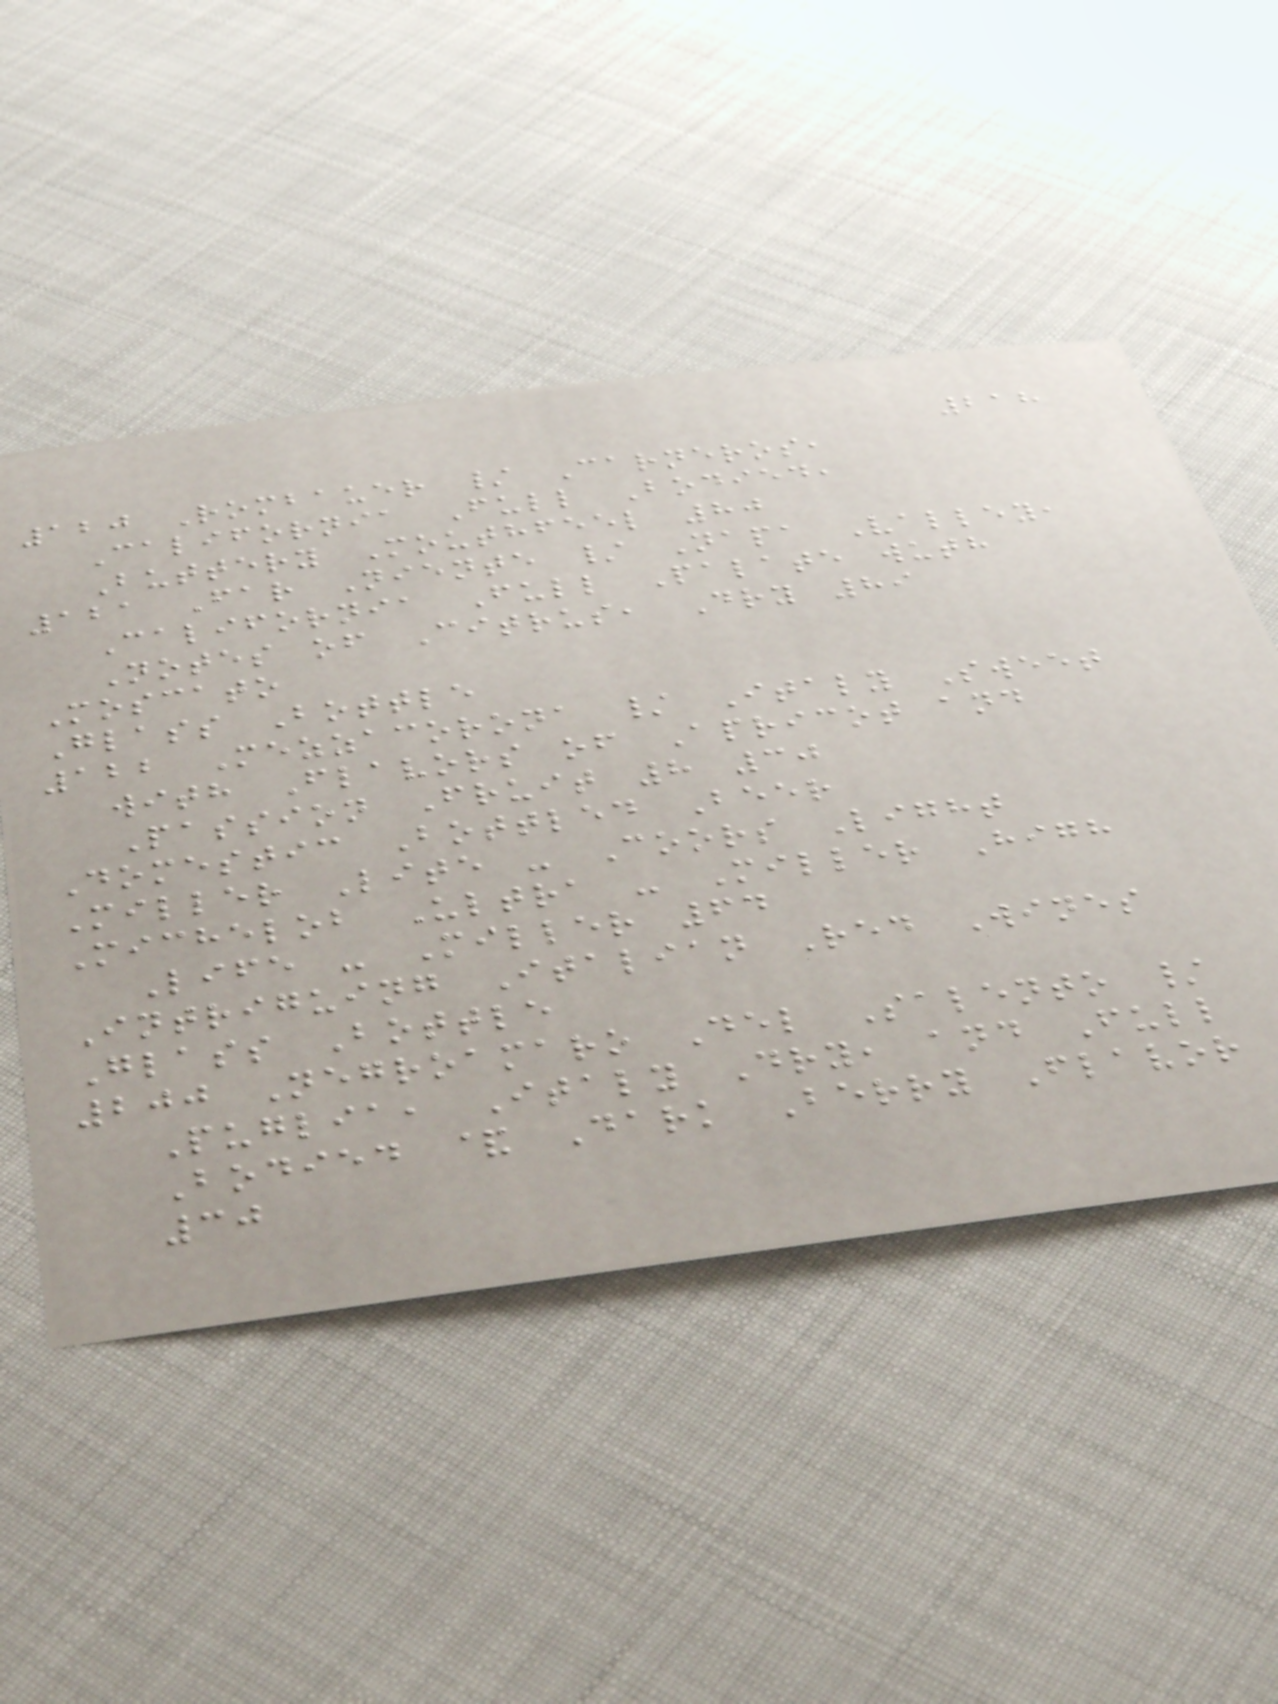218
120 Rombauer / Carneros,
California Full Bodied,
Buttery Mouthfeel 80
121 Far Niente / Napa Valley,
California Full Palate wuth
Notes of Citrus, Dry 89
Moscato
Glass Bottle
122 Mezzacorona / Italy Sweet
with Flavors of Apricot and
Passion Fruit 8 30
Domestic Bottled Beer
Miller Lite - Coors Light
Michelob Ultra - Miller High
Life - Miller 64
Intriguing Italian Red Wines
Glass Bottle
200 Negroamaro Del Salento /
Puglia, Italy Dry, and Full
Bodied & Dark Berry Flavor
30
